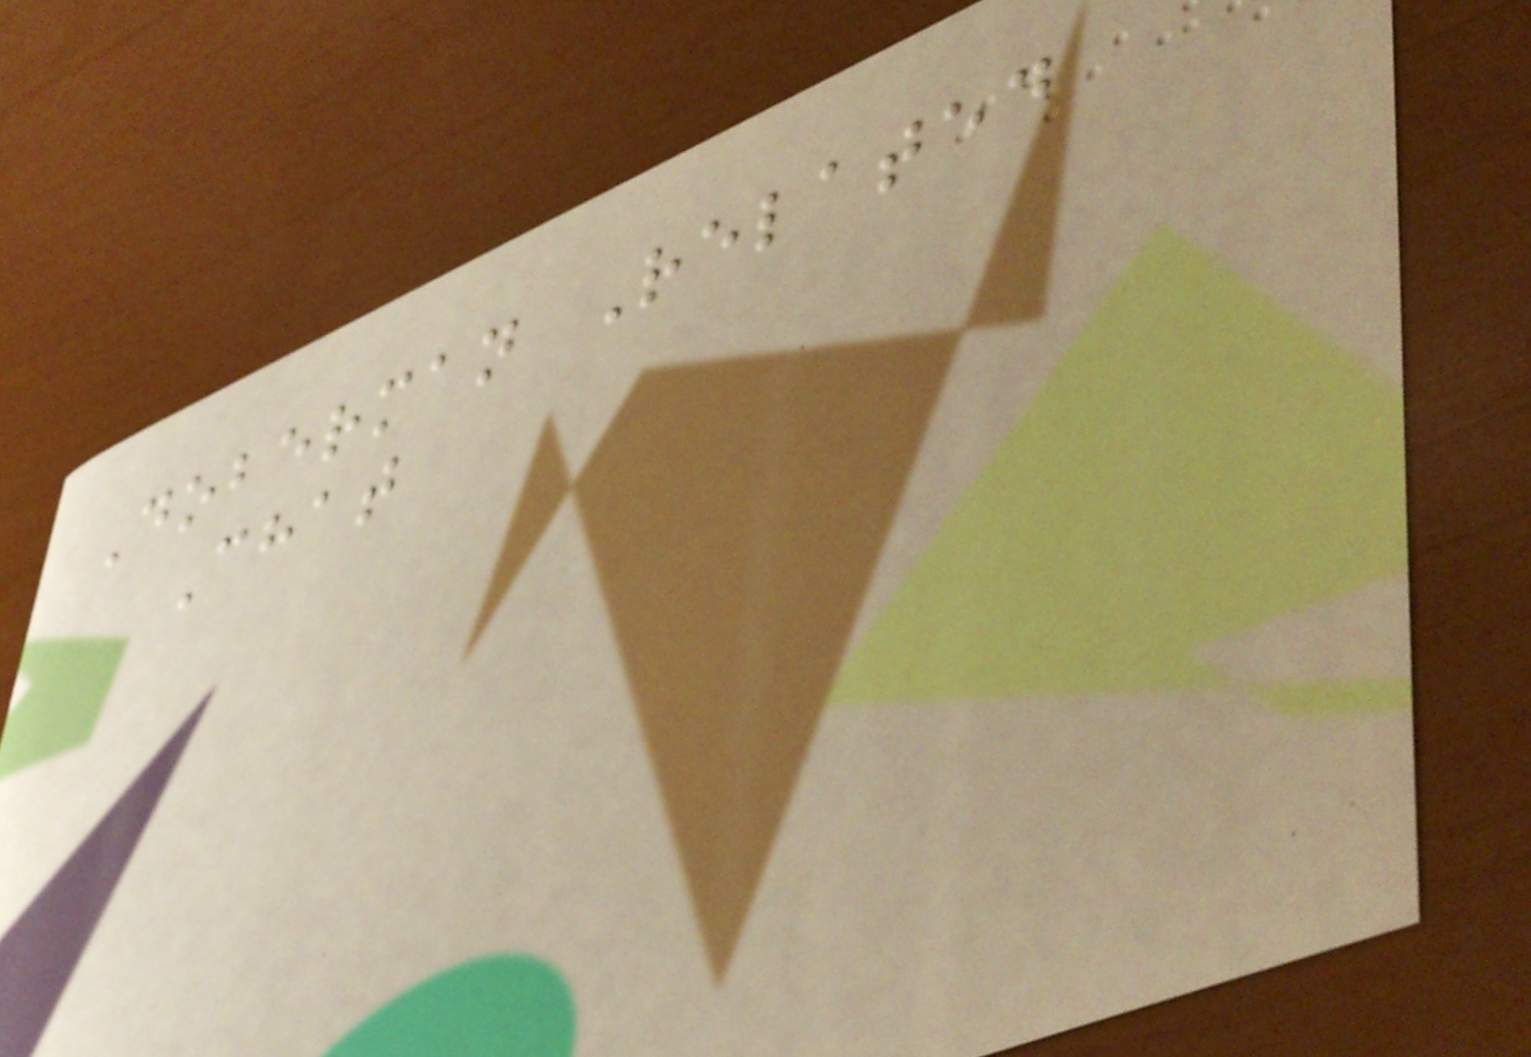Doberman Related
Chat
